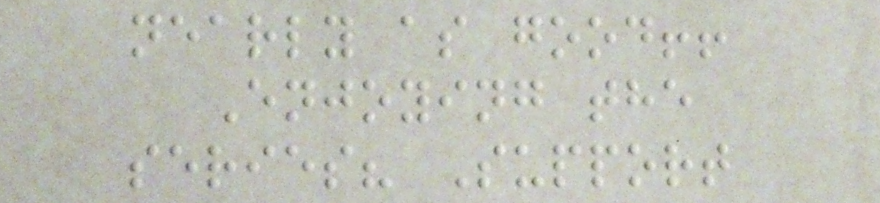nearly as good!!
Enjoying the
series? Support
